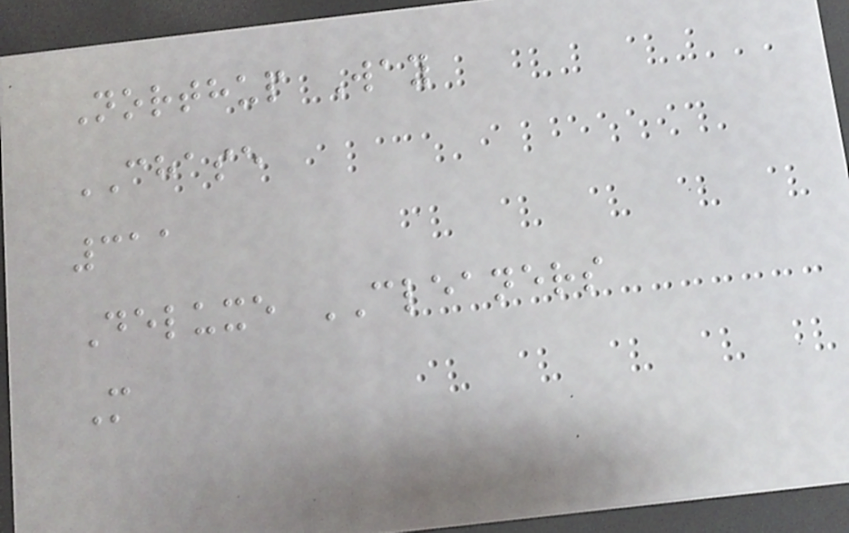Northup Way
CHASE
311
Deluxe CLEANERS
M
